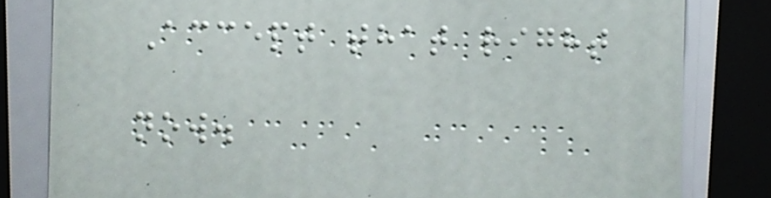Accept that right
now.
